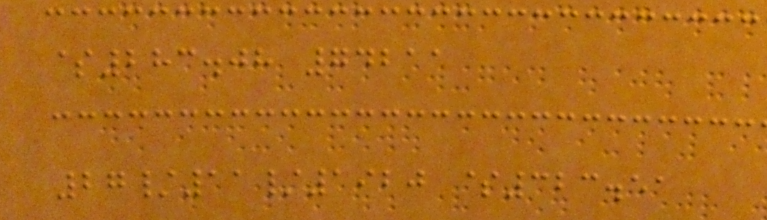$283.08 74211
27/11/1920 $323.51
